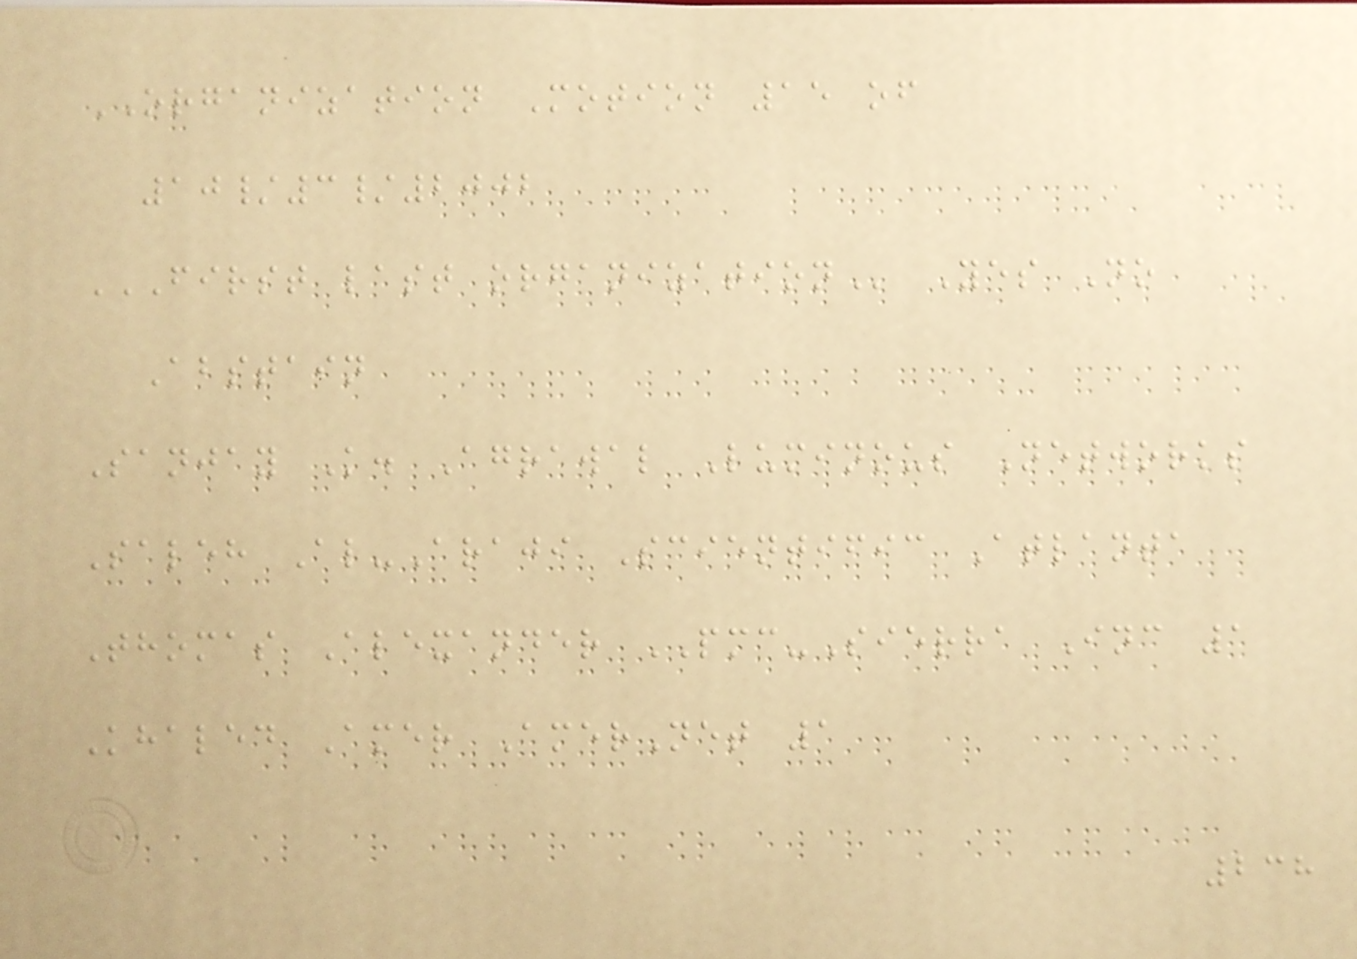ORGANIZATION Motion 15 of
10/3/2002
FIRST LAST ORGANIZATION Yes No
Abstain
Sanjay K. Agrawal Luminous Networks
Saleh Al-Araji Scientific Atlanta
Thomas Alexander PMC-Sierra Inc 1
Khaled Amer AmerNet 1
238
